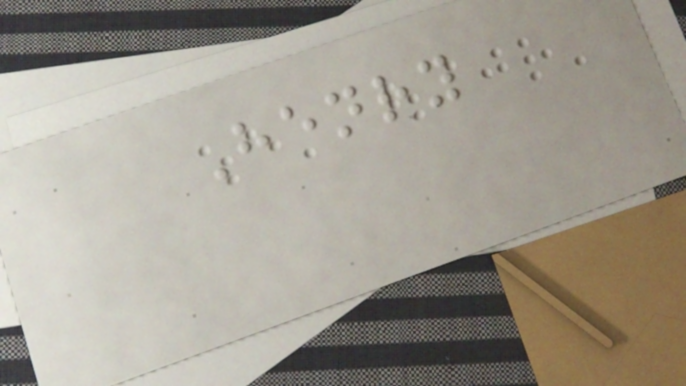Henry
